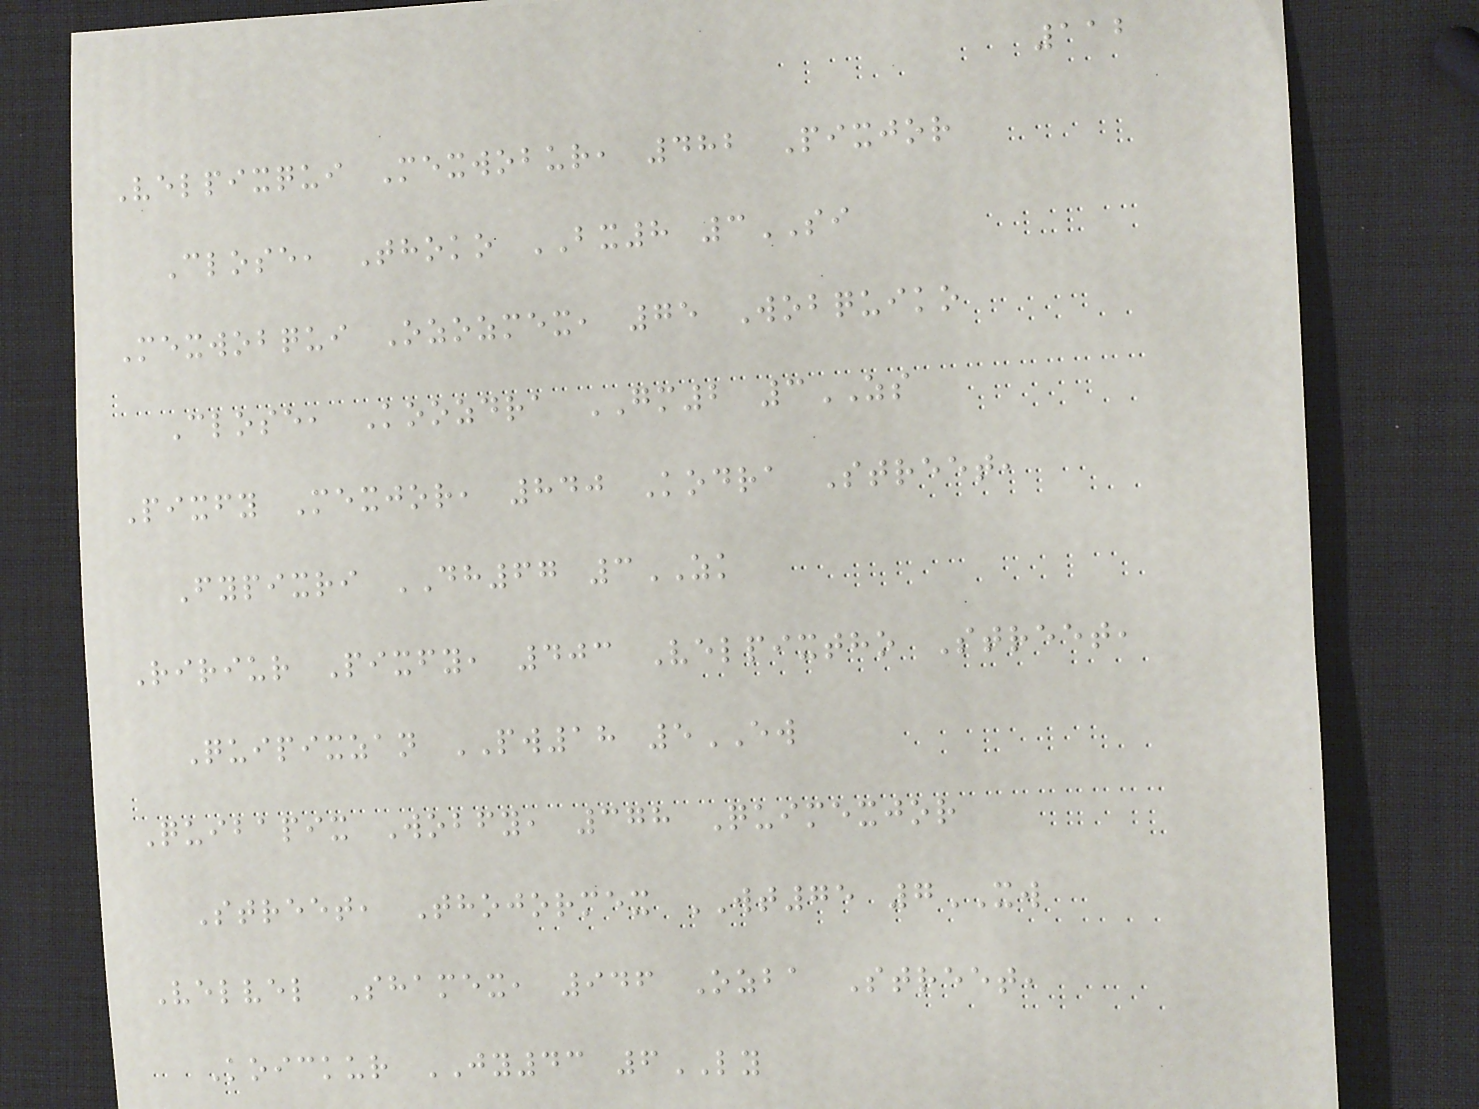112
Velpixqui Mexwobur, 482 Pixjor
Close, Thoko BX8 3SI
Mexwobqui Ozozmex, 75 Wobquiko
Close, Koozdra GM2 3ZS
Pixfy Mexjor, 840 Kodra Street,
Fypixri DH67 3ZK
Ririur Pixfy, 403 Velpixtho Street,
Quipixzan PW18 5EW
Quibapix Wobfy, 378 Quimexjor
Street, Thojormex WT75 7XW
Velvel Shamex, 946 Ozba Street,
Koickur JY43 6LY
